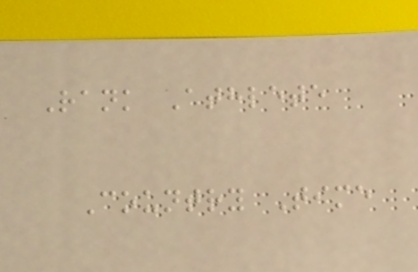Rank Athlete
Country Time
